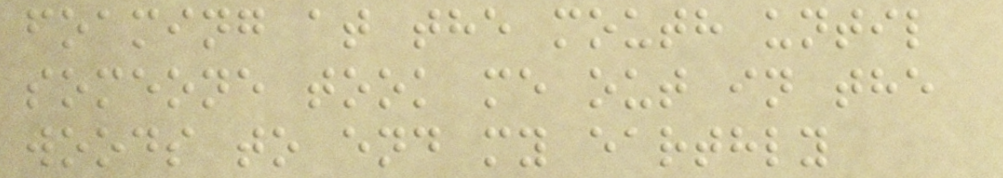foaming at the mouth until
someone took me out in the
woods to end my earthly
